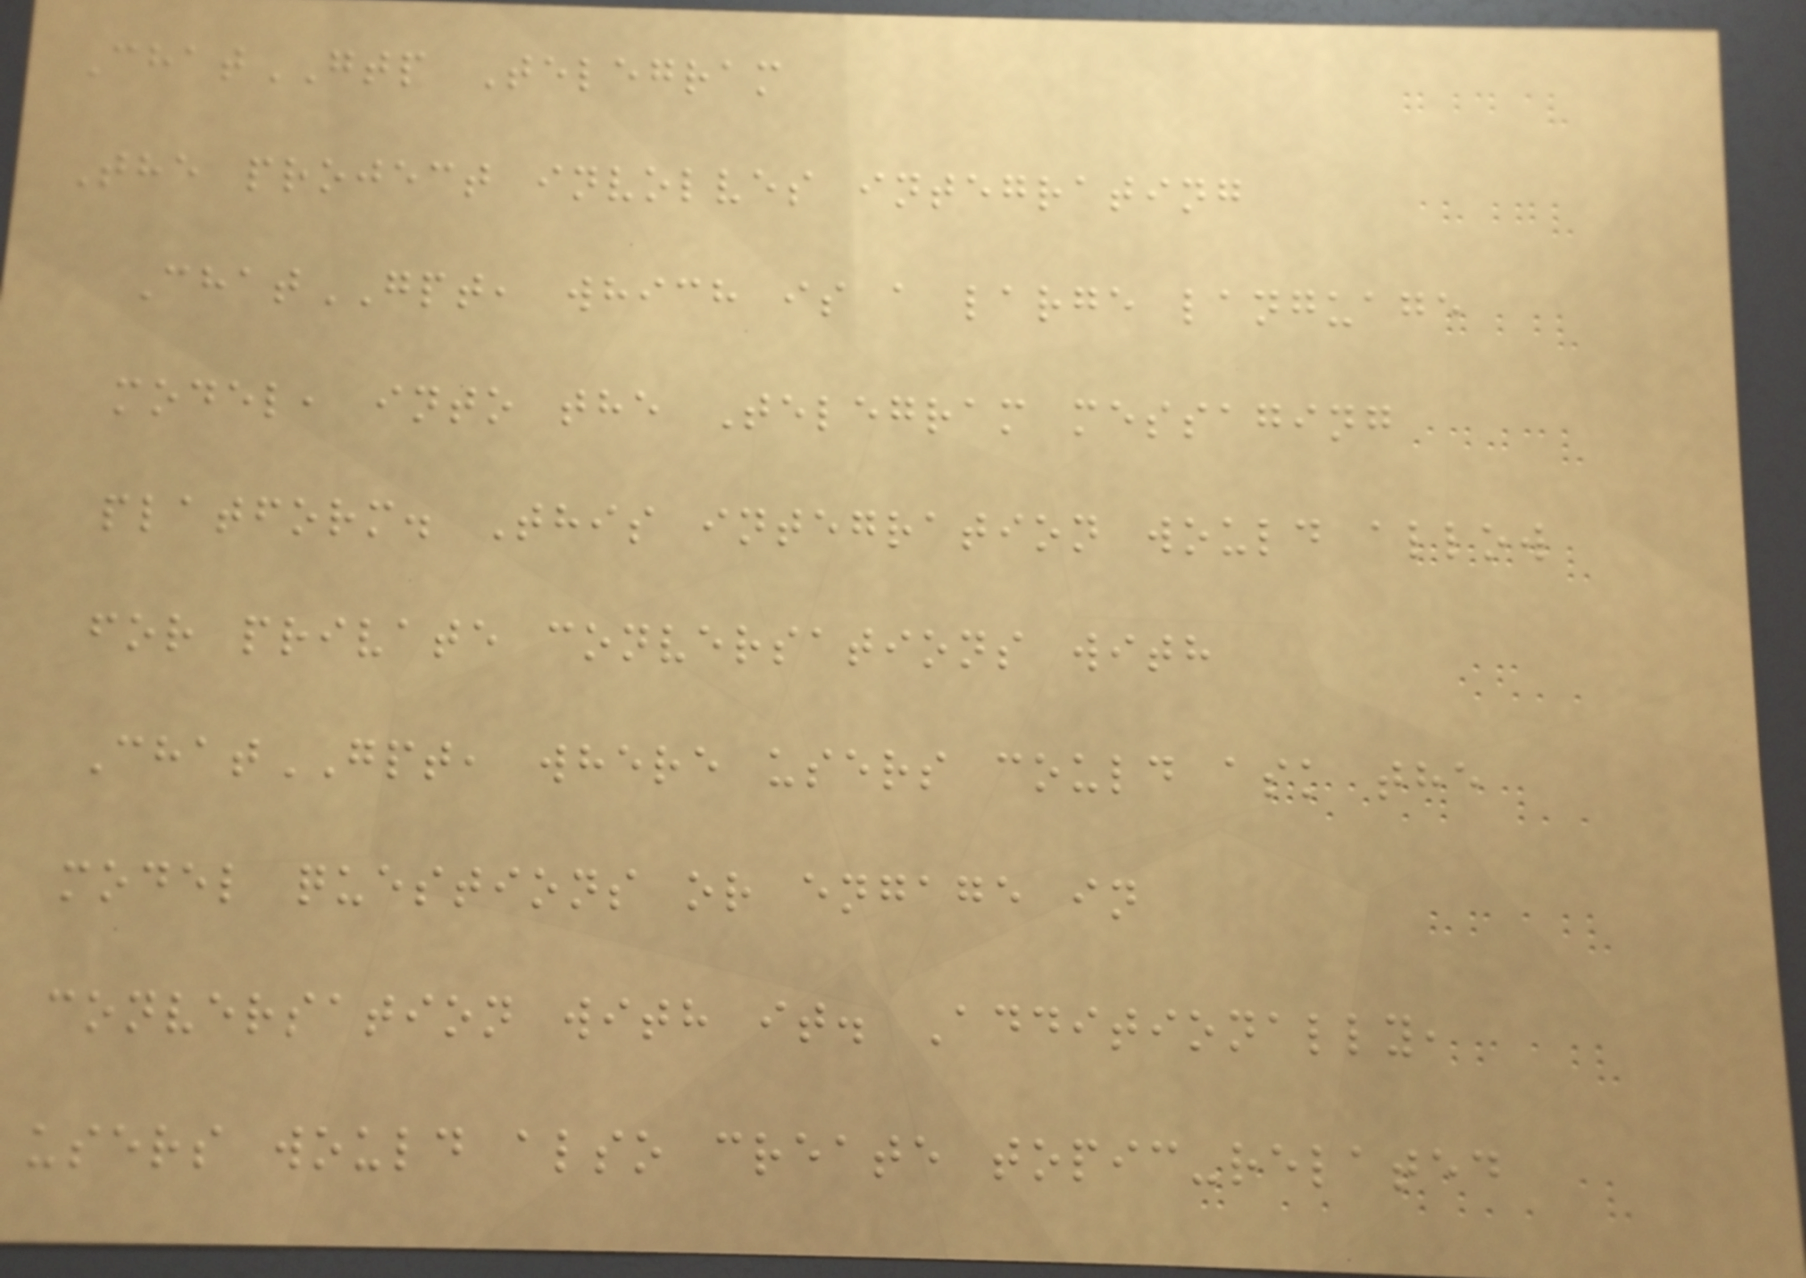ChatGTP Telegram
The project involves integrating
ChatGPT, which is a large language
model, into the Telegram messaging
platform. This integration would allow
for private conversations with
ChatGPT, where users could ask the
model questions or engage in
conversation with it. Additionally,
users would also create topic-related
